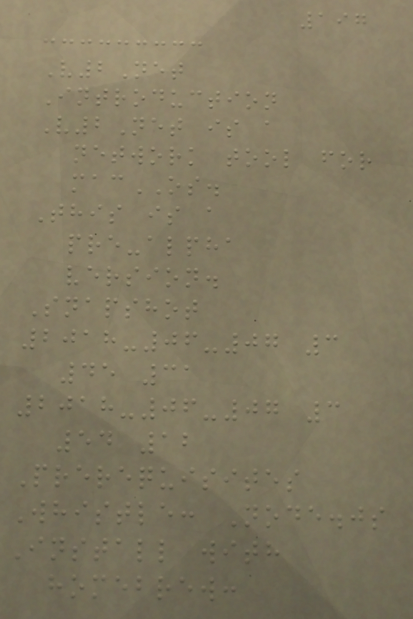197
V2Net
Introduction
V2Net is a
network tool for
macOS.
This is a
pre-alpha
version.
Snapshot
2018-06-07 3
45 31
2018-06-07 3
54 12
Prerequisites
Whistle: Node.js
Install with
homebrew:
